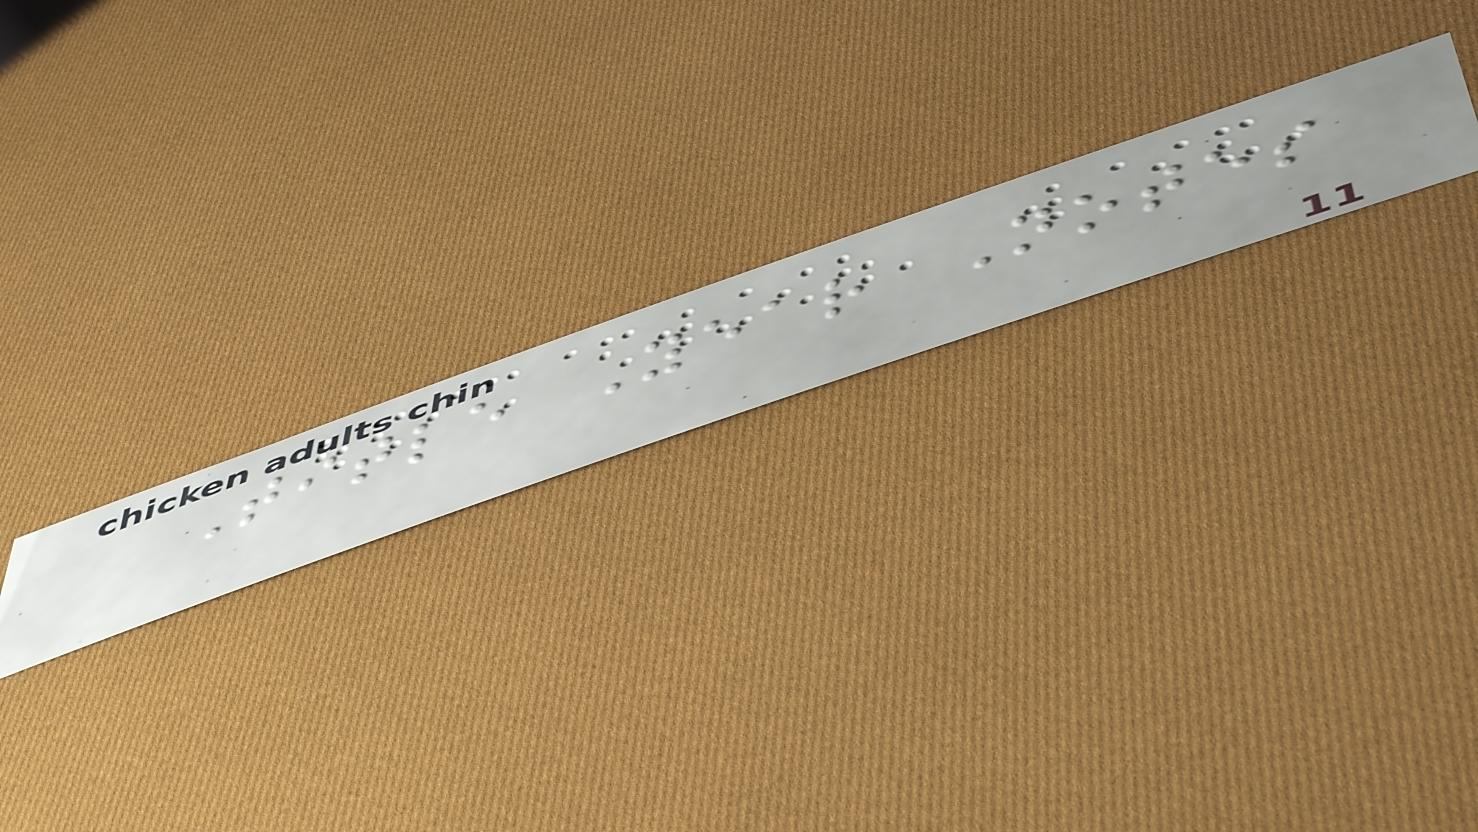Title Year Notes
